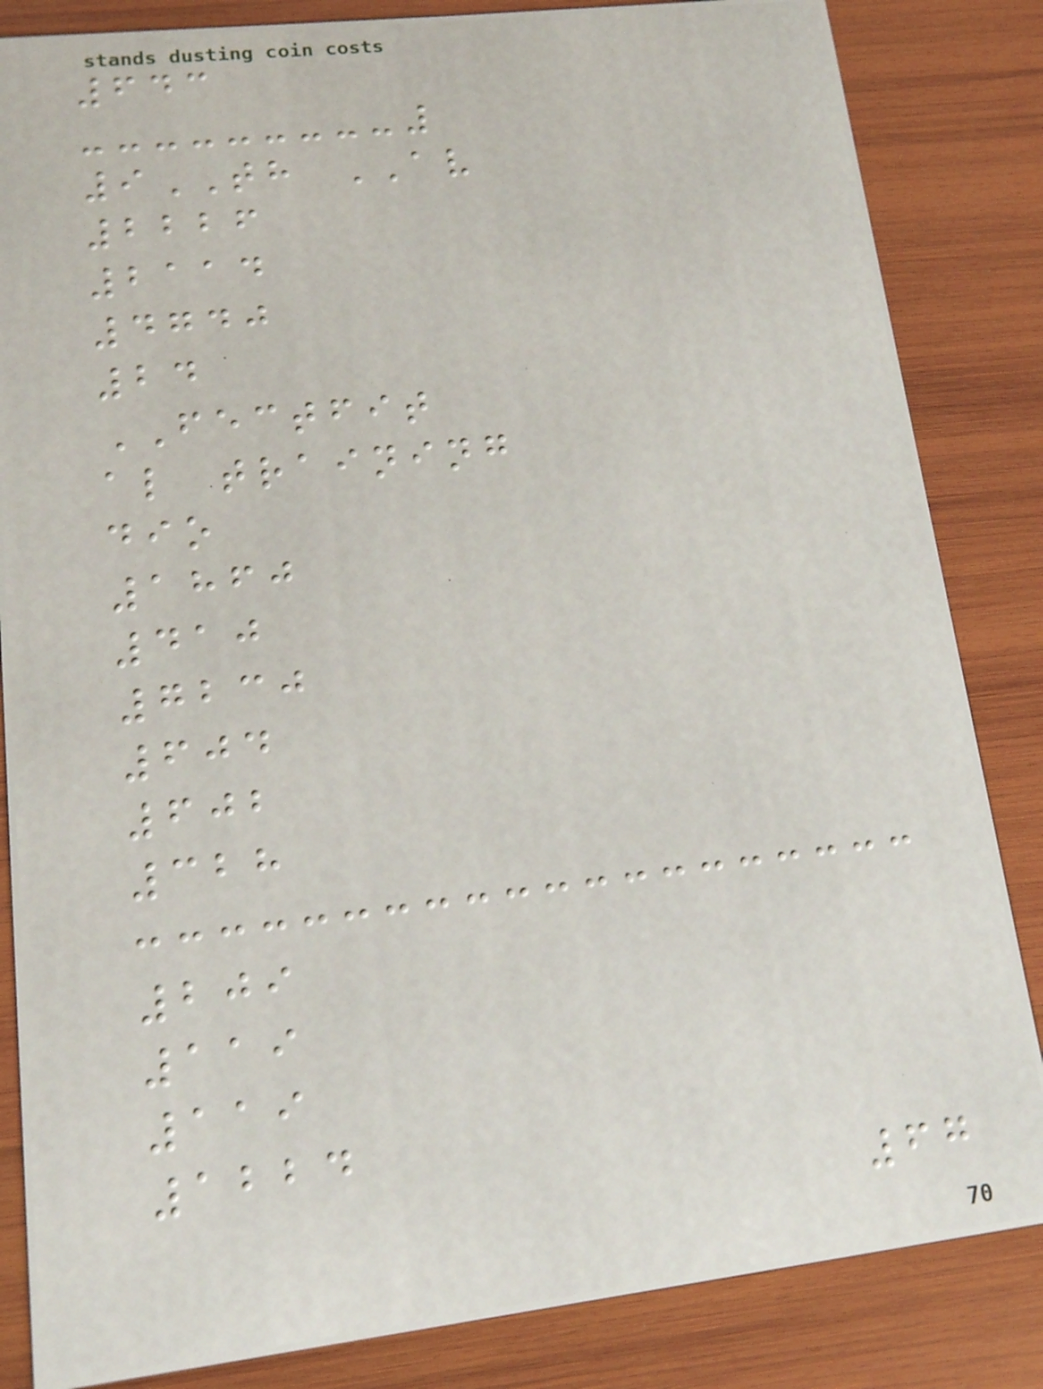643
9TH AV
2226
2114
4740
24
FECTFIT
al training
dio
1860
410
7230
604
602
328
209
119
119
1224
67
